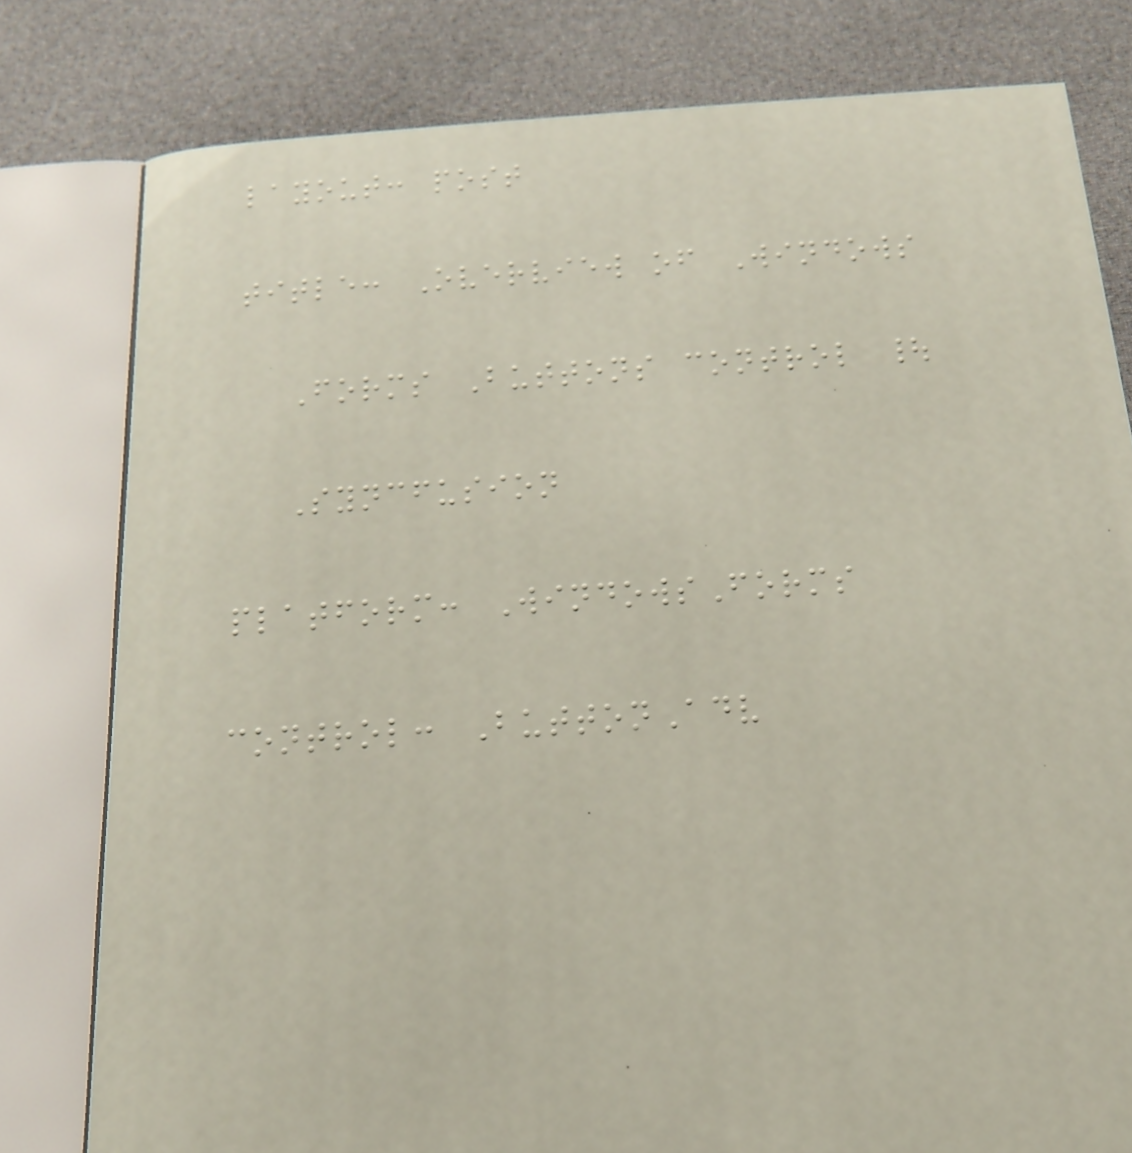layout: post
title: Overview of Windows
Forms Buttons control |
Syncfusion
platform: WindowsForms
control: ButtonAdv
